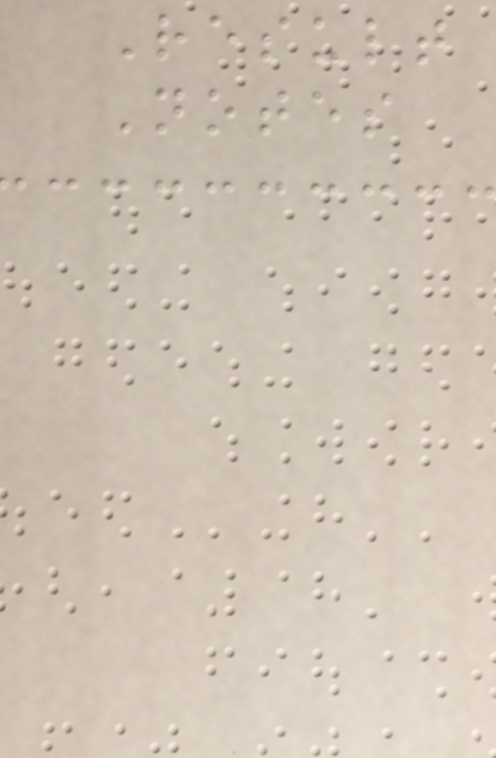Result
Notes
